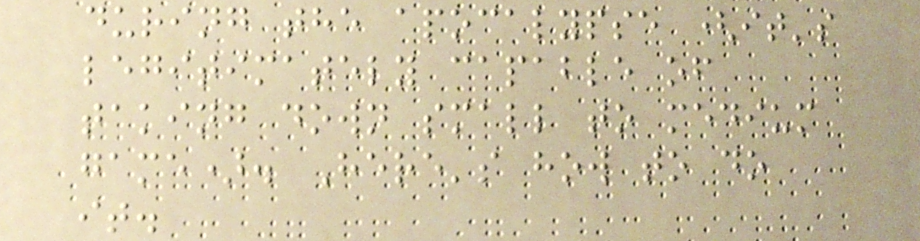during the apocalypse (it's
legitimately capable of
taking down small to medium
game). Here's how to do
it.
